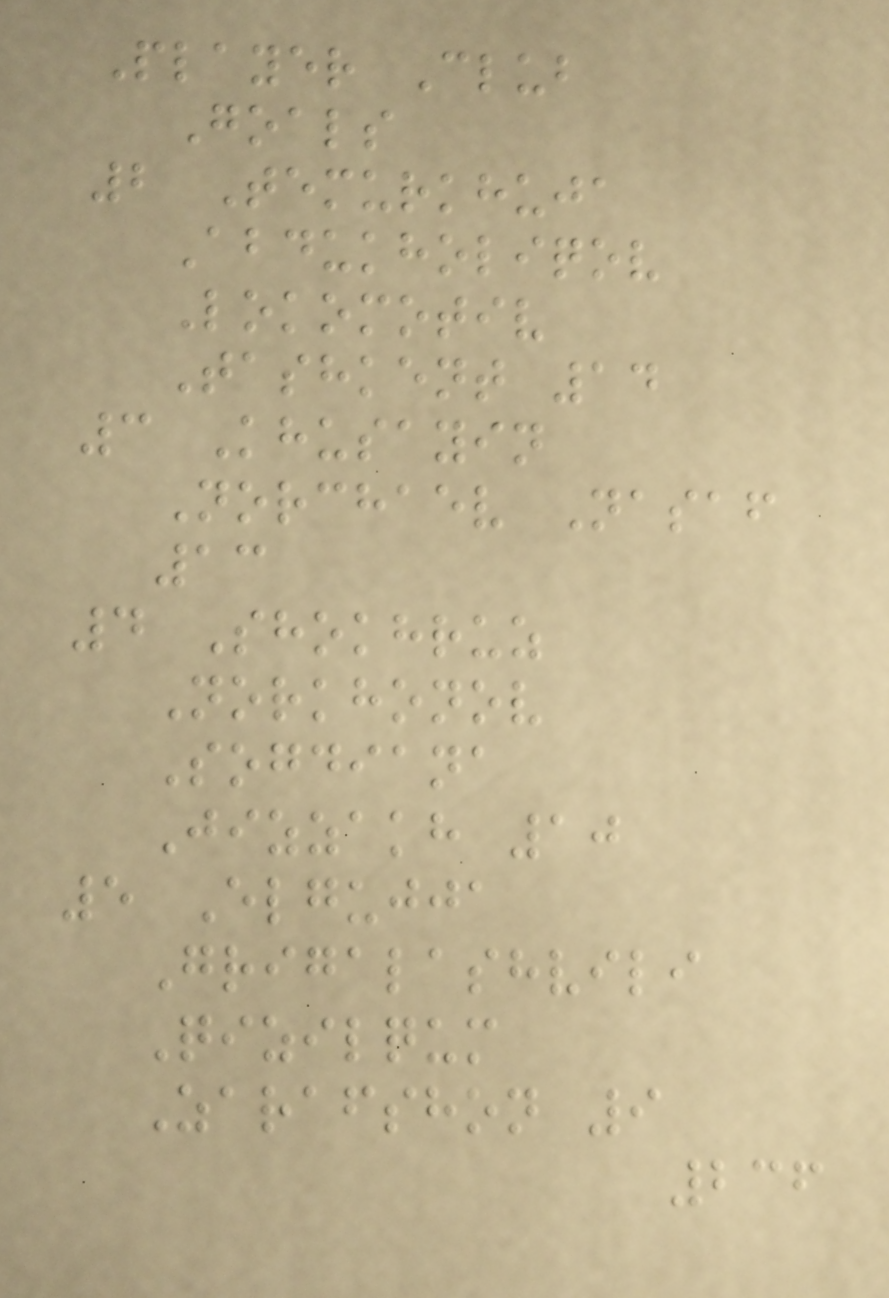Player Club
Goals
2 Temurkhuja
Abdukholiqov
Lokomotiv
Tashkent 14
3 Khusayin
Norchaev Nasaf
13
4 Shokhruz
Norkhonov
Sogdiana
Jizzakh 10
5 Elgujja
Grigalashvili
Qizilqum
Zarafshon 9
236
